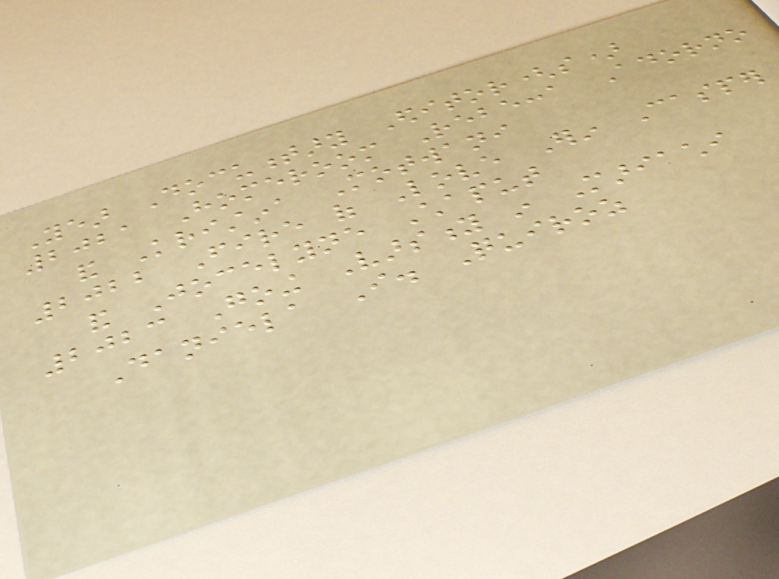Year Documentary Editor(s)
2021 Homeroom Rebecca Adorno
and Kristina Motwani
2022 Fire of Love Erin Casper
and Jocelyne Chaput
2023 Going Varsity in Mariachi
Daniela I. Quiroz
